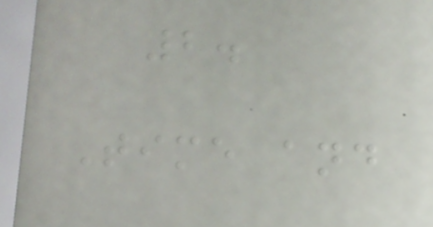2.
Time and
